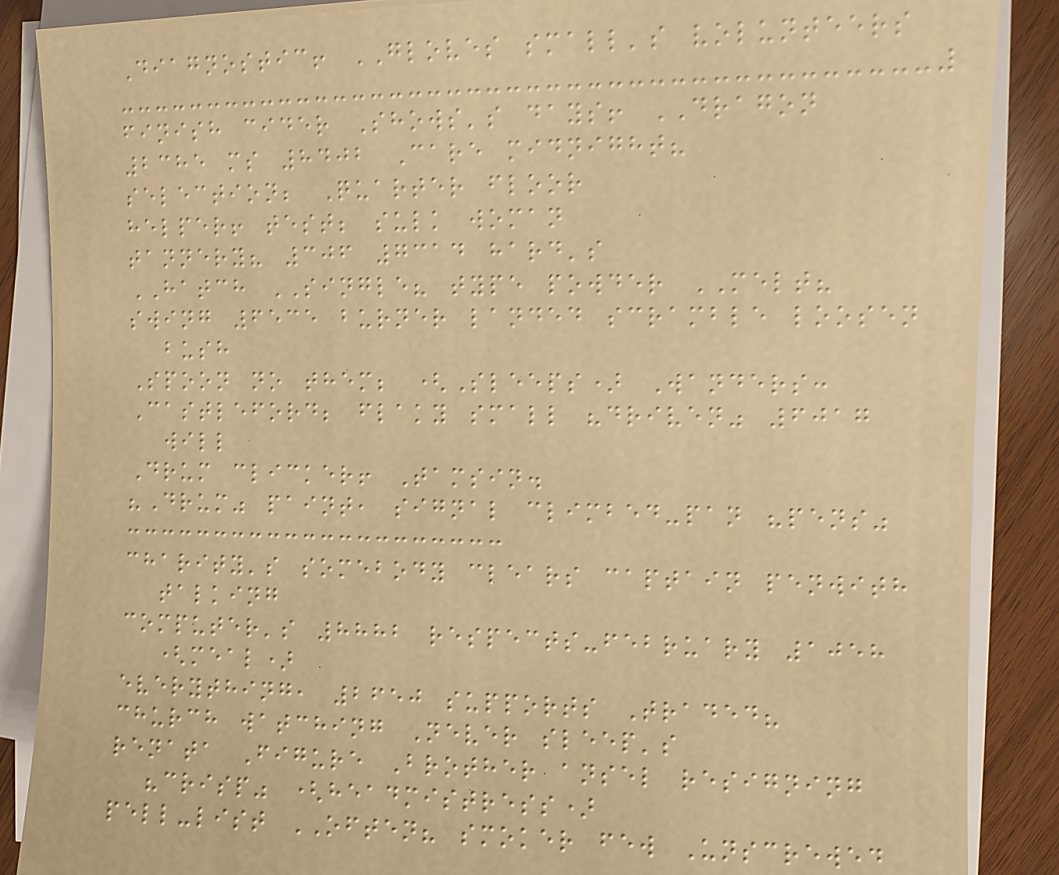Diagnostic! GLOVES small's volunteers
finish cider Shows's days! DRAGON
2385 ms 8402 Care midnight?
selection; Quarter floor
helper! test; sulk woman
tannery? 306 7314 hard's
HATCH SINGLE? type powder MELT?
swing 6535 burner landed scramble loosen
bush
Spoon no them; (Sleeps) Wanders:
Castleford; flaky small "driven" 6017
will
Drum clicker! Tamsin.
"Drum" paint, signal climbed-pan "pens"
charity's somebody clears captain penwith
talking
computer's 8882 respects-february 1058
(meal)
everything, 2650 supports Traded?
church watching Never sleep's
renata Figure Brother ansel resigning
"crisp" (headmistress)
pell-list OFTEN? smoker few Unscrewed
